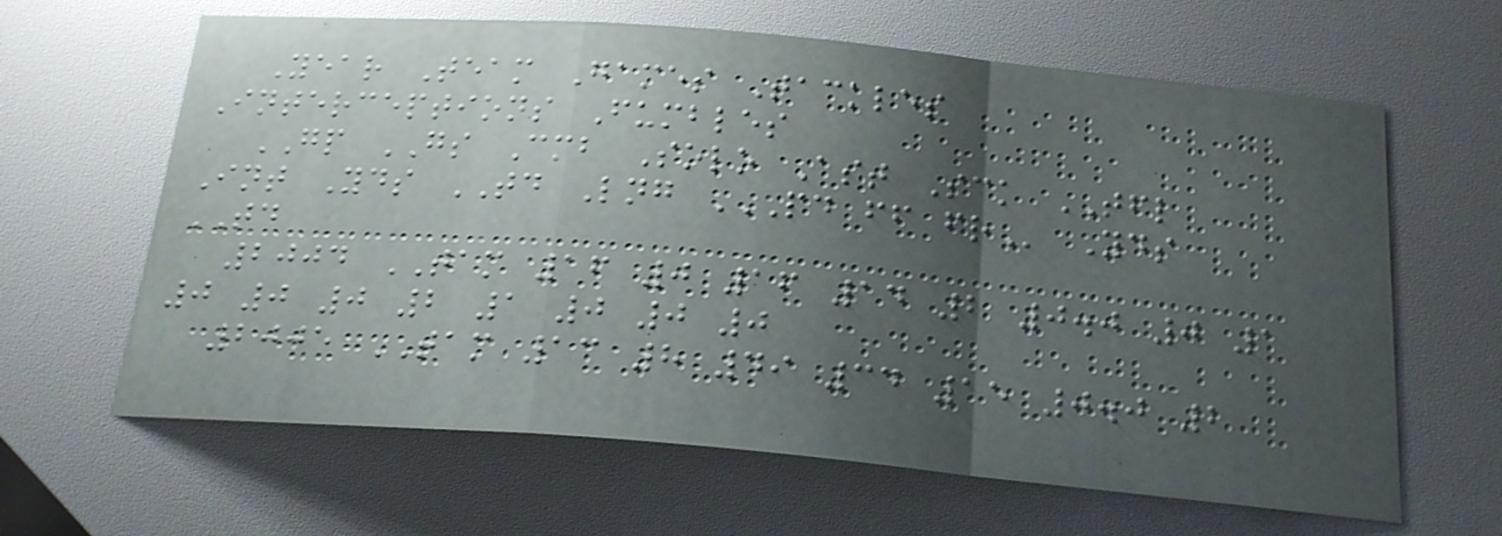Year Team Games Tackles
Interceptions Fumbles
GP GS Cmb Solo Ast Sck TFL
Int Yds TD Lng PD FF FR Yds
TD
2004 TAM 16 0 16 14 2 0.0 0 1
0 0 0 2 1 0 0 0
2005 TAM 13 8 49 34 15 0.0 2
